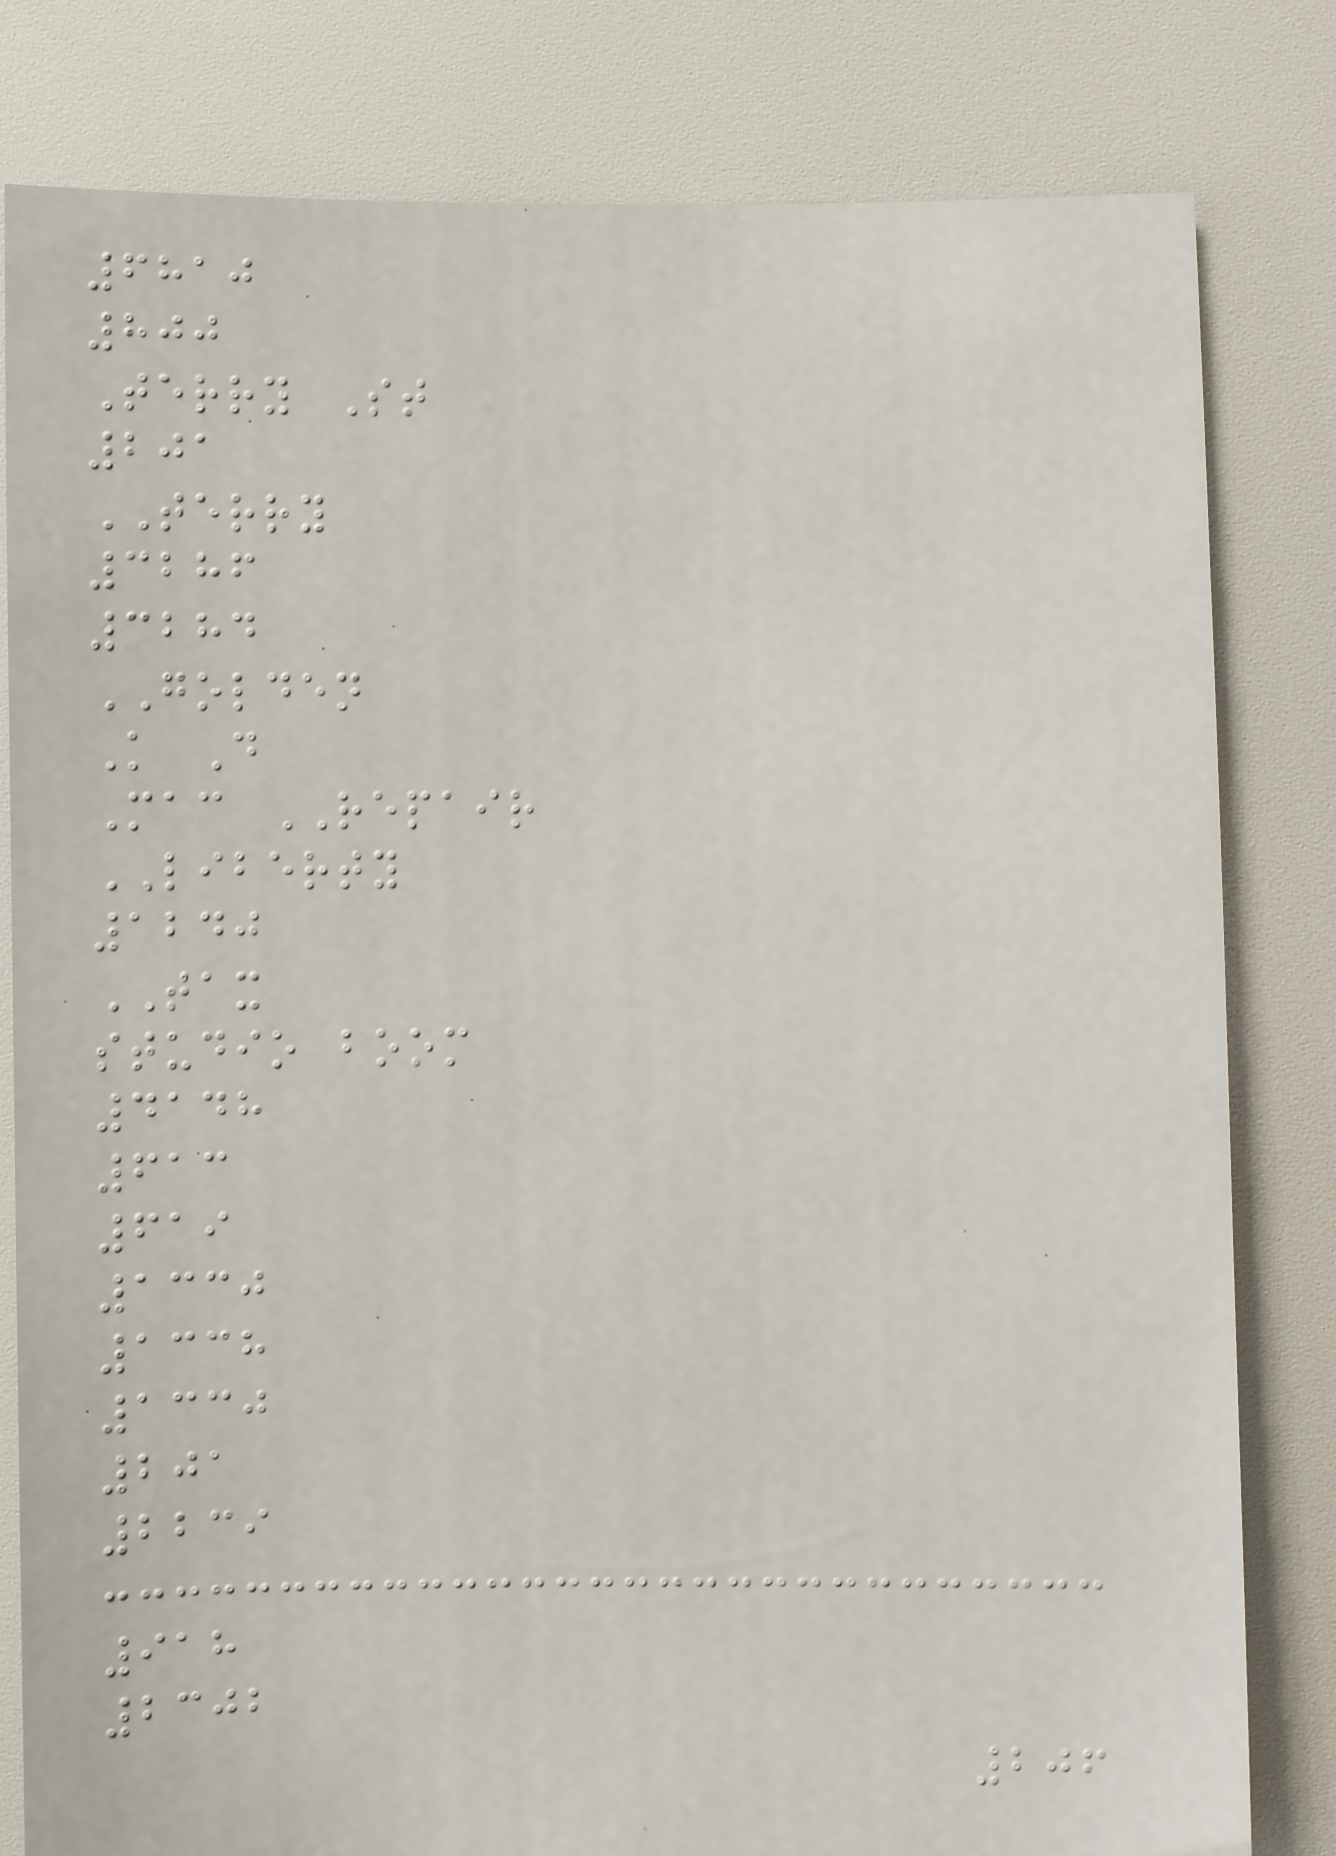6810
800
Terry St
201
TERRY
3286
3284
GOLDEN
K D
Mac REPAIR
LIBERTY
1240
TAX
studio boom
4148
613
619
1330
1338
1330
201
2239
918
2302
206
